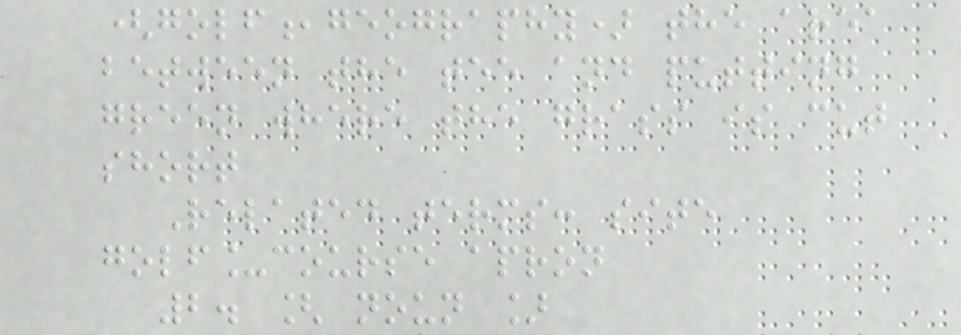(golf,geography) the area
between the tee and putting
green where the grass is cut
short
Related terms: site
golf_course apron
2. [ noun ]
